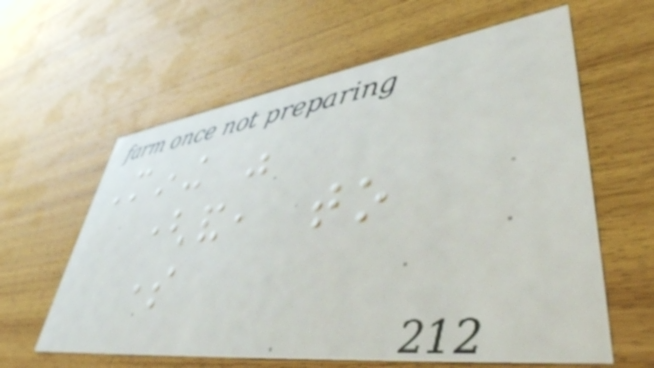Mining was
(and, to
some
